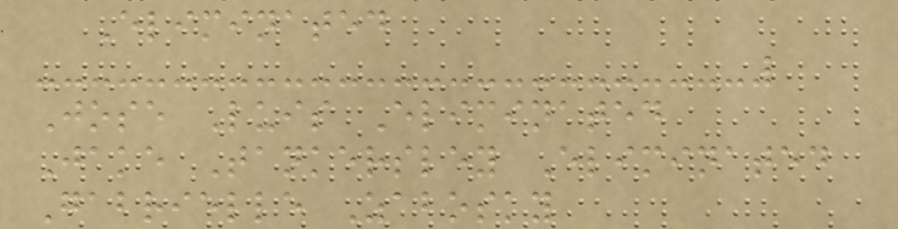Eliminated
Jose Luis Eliminated
Jake Tankersley Eliminated
Gabrielle Zabosky
